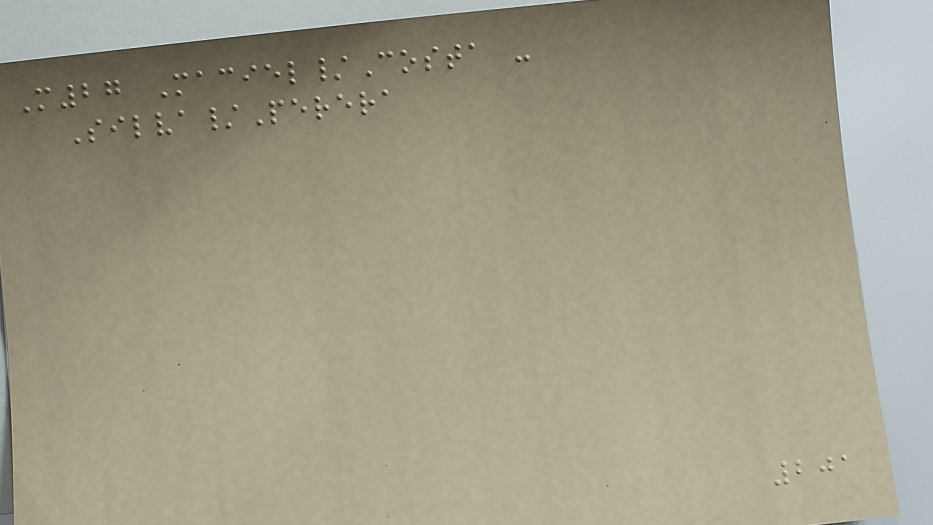M27 Maciel/Costa -
Silva/Perera
201
